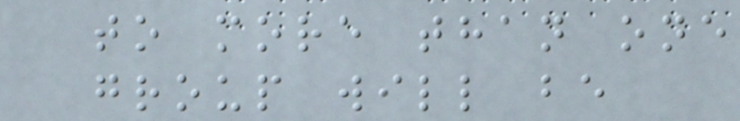to more than one
group will be
